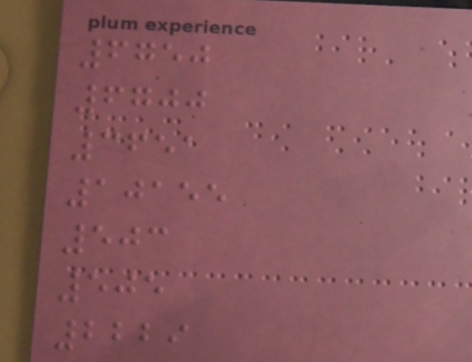6750
6700
3651
10155
503
505
2229
